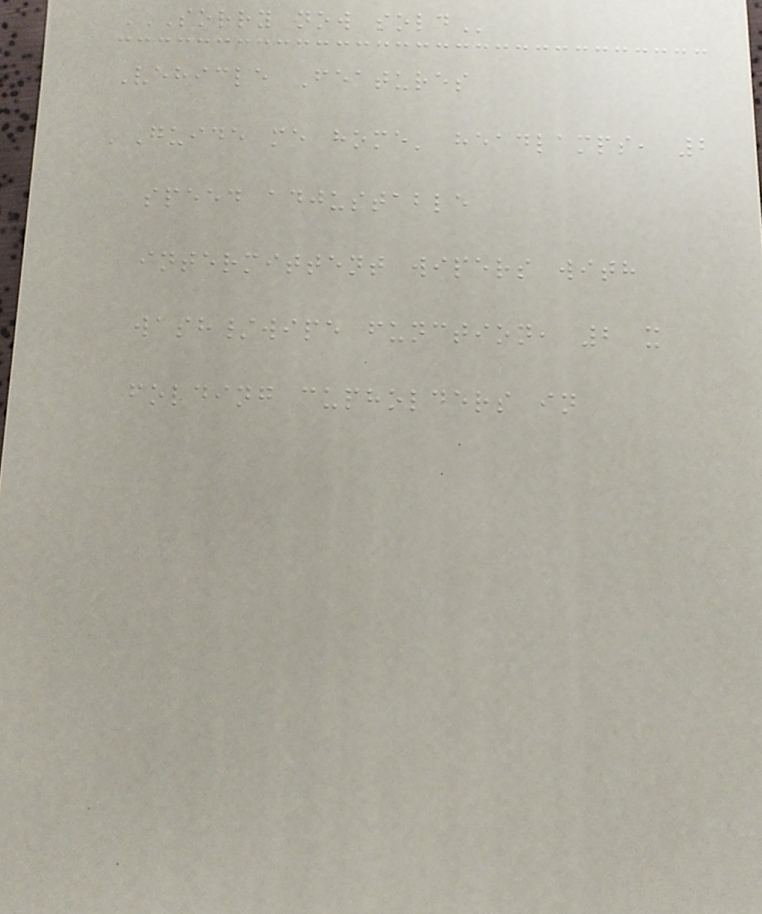SORRY NOW SOLD
Vehicle Features
'Guide me home' headlamps, 2
speed adjustable
intermittent wipers with
wash/wipe function, 2 x
folding cupholders in
